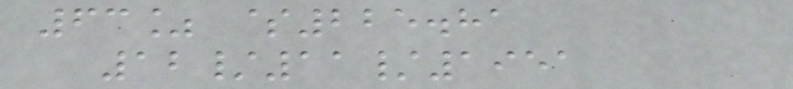63% $225.81
12/11/1951
